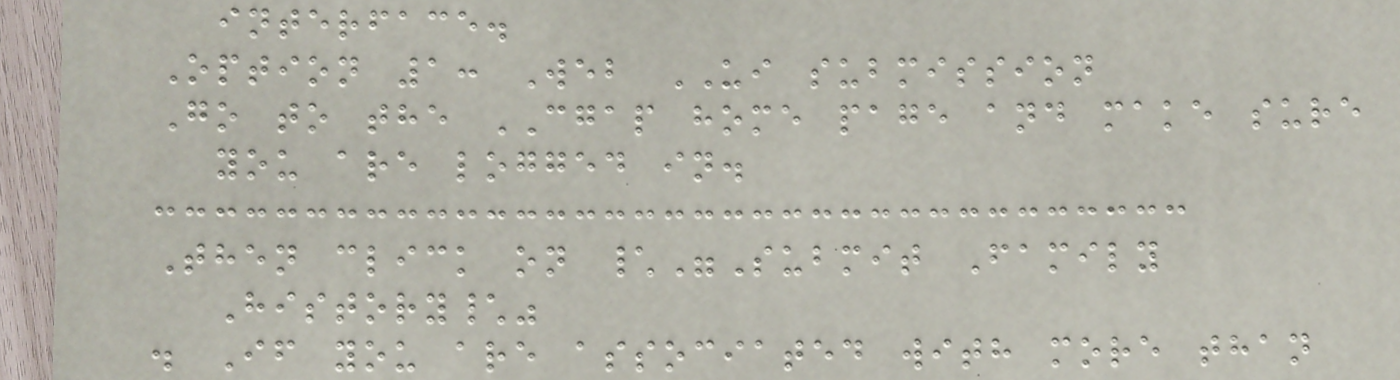interface.
Option 1: Web UI submission
Go to the CGAP home page and make sure
you are logged in.
Then click on \"Submit Family
History\"
. If you are associated with more than
